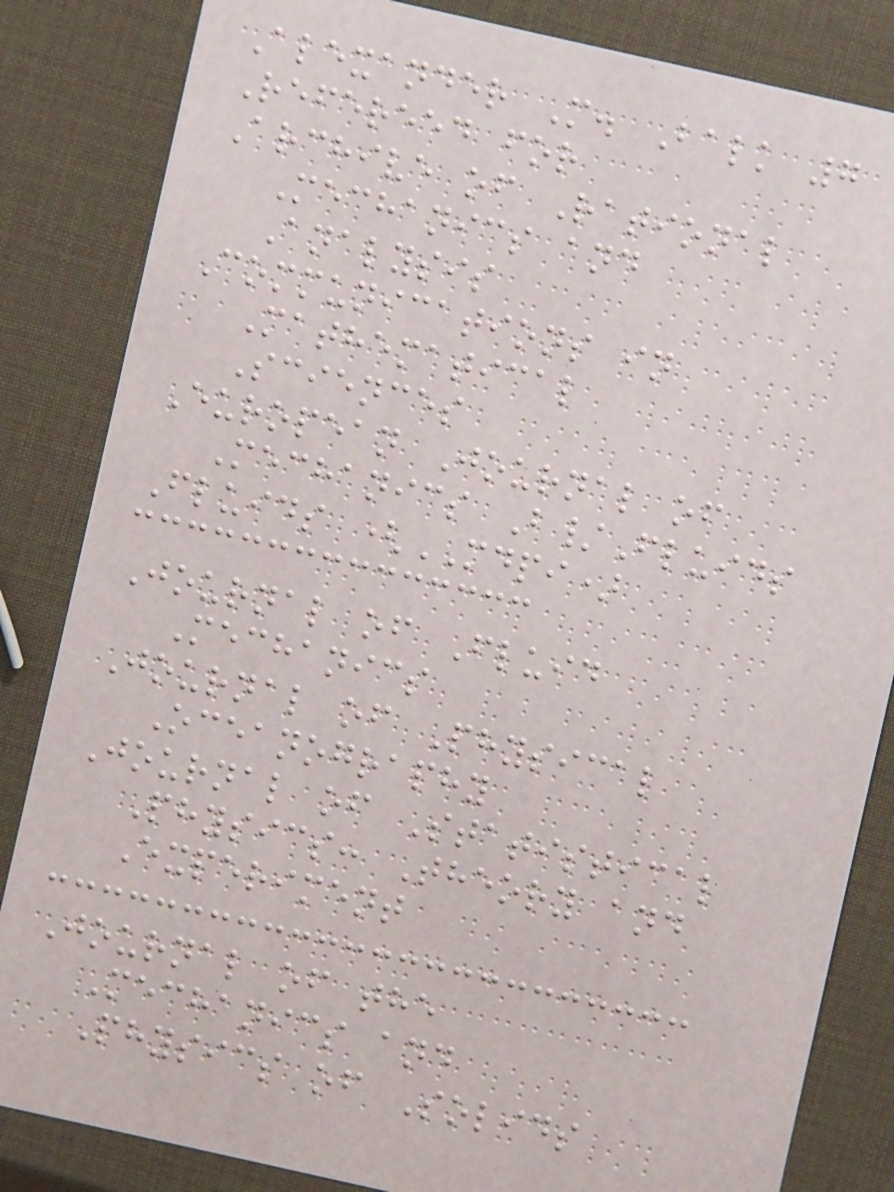Alexander M. Balk 7
Refereed for
Archive of Rational
Mechanics and
Analysis
Communications in
Mathematical
Sciences
European Journal of
Mechanics B/Fluids
Fluids (MDPI)
Journal of Fluid
Mechanics
Journal of Physical
Oceanography
Journal of Statistical
Physics: Theory and
Experiment
Journal of the
Mechanics and
Physics of Solids
